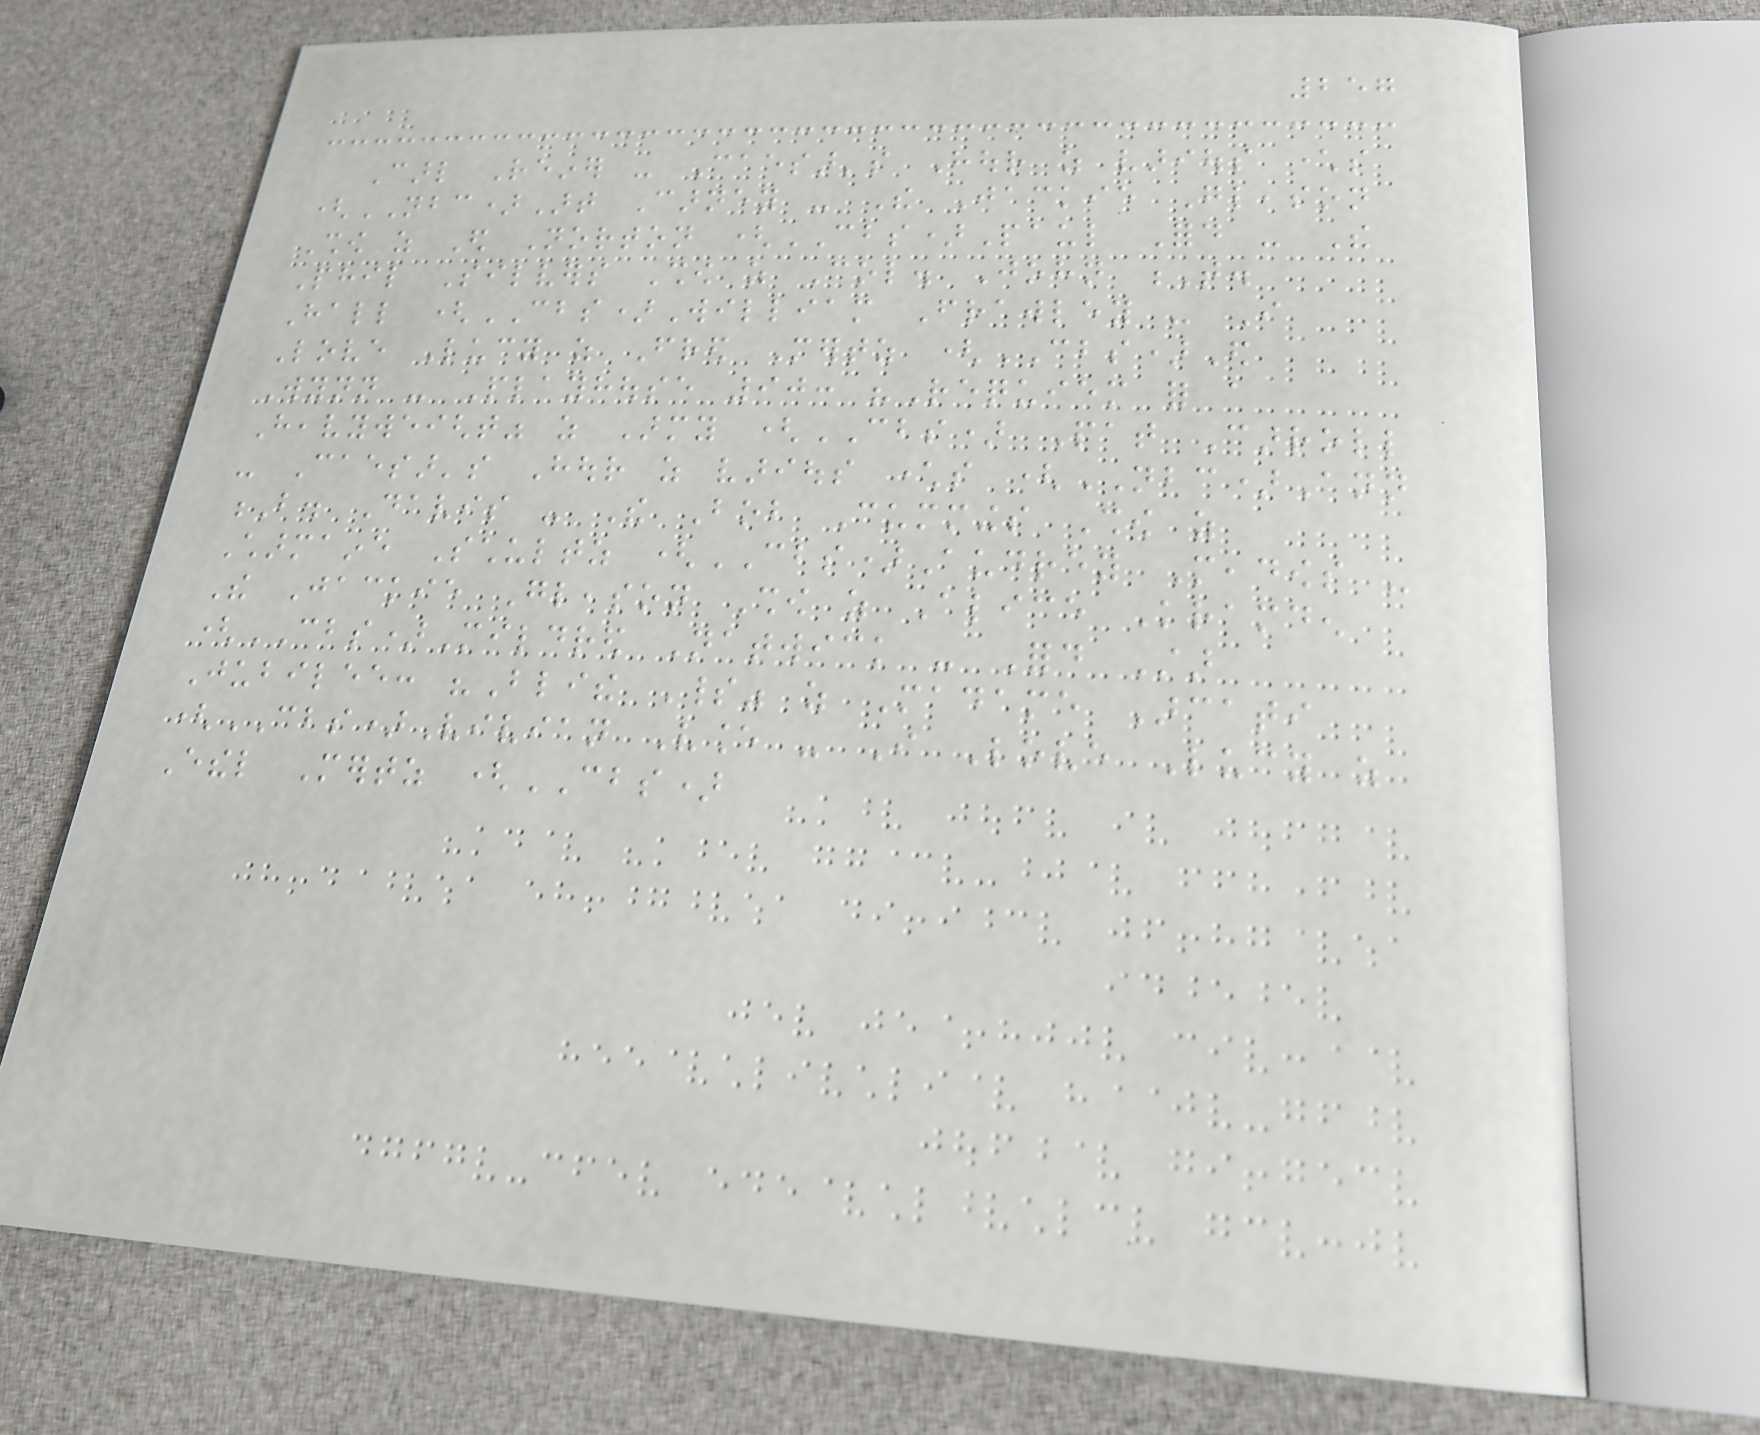257
Carl Reiner - Caesar's Hour as various characters
(NBC)Art Carney - The Jackie Gleason
Show as Ed Norton (CBS)Paul Ford - The
Phil Silvers Show as Col. John T.
Hall (CBS)William Frawley - I
Love Lucy as Fred Mertz (CBS)Ed
Wynn - Playhouse 90: "Requiem for a
Heavyweight" as Army (CBS) Pat Carroll
- Caesar's Hour as various characters (NBC)Ann
B. Davis - The Bob Cummings Show as
Charmaine Schultz (CBS)Audrey Meadows -
The Jackie Gleason Show as Alice Kramden
(CBS)Mildred Natwick - Ford Star
Jubilee: "Blithe Spirit" as Madame Arcati
(CBS)Vivian Vance - I Love Lucy as
Ethel Mertz (CBS)
